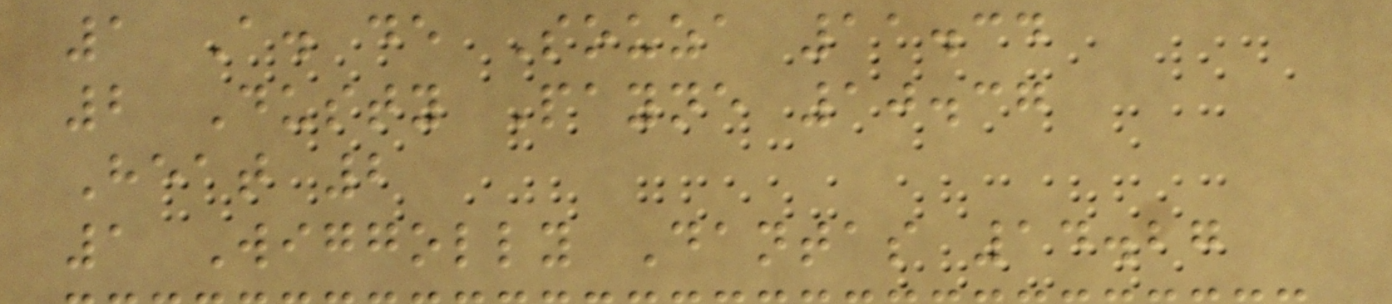1 A. de Souza 11.34
2 Dusty Payne 10.37
Heat 2
1 Wiggolly Dantas 14.27
